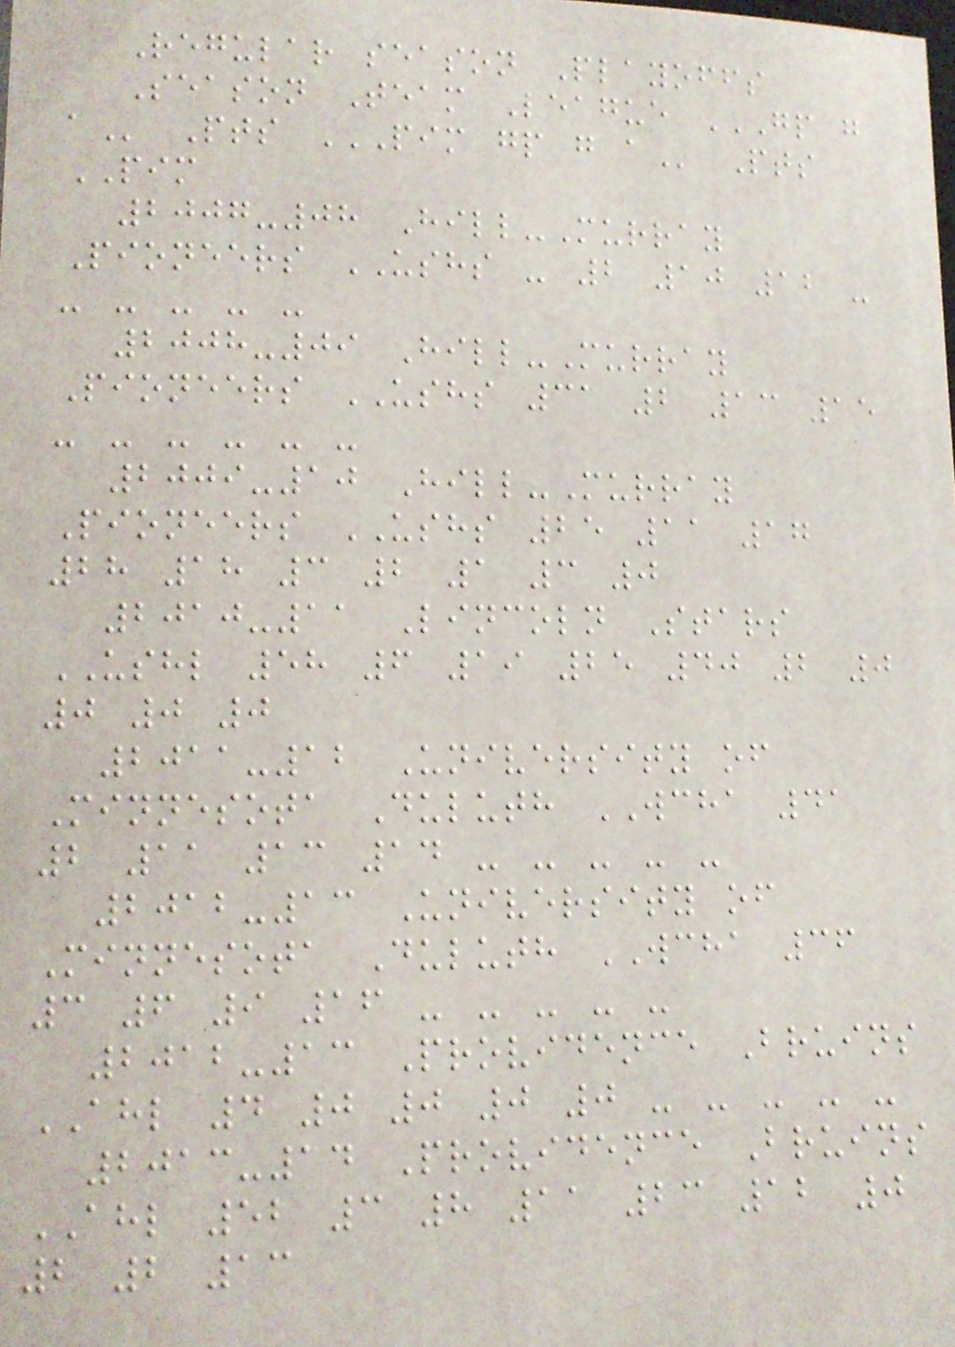Regular season Playoffs
Season Team League GP G
A Pts PIM GP G A Pts
PIM
2007-08 Hill-Murray
Pioneers USHS - 2 10 12 -
- - - - -
2008-09 Hill-Murray
Pioneers USHS 31 2 13 15
- - - - - -
2009-10 Hill-Murray
Pioneers USHS 25 11 17
28 18 3 2 1 3 0
2010-11 Lincoln Stars
USHL 58 6 19 25 40 2 0
0 0 0
2011-12 University of
Minnesota Duluth WCHA 41
2 11 13 14 - - - - -
2012-13 University of
Minnesota Duluth WCHA 36
3 6 9 16 - - - - -
2012-13 Providence Bruins
AHL 4 0 0 0 0 - - - - -
2013-14 Providence Bruins
AHL 52 3 8 11 23 12 0
2 2 13
